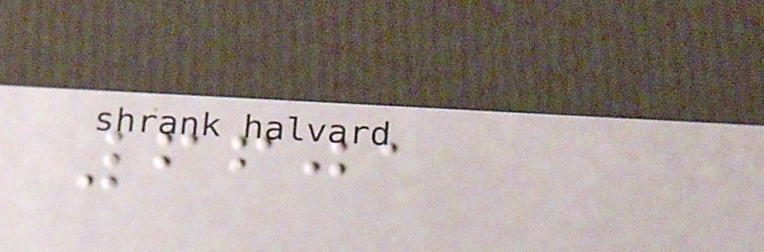6601
